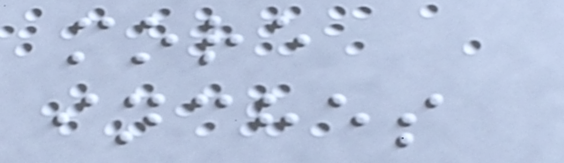more
inches
